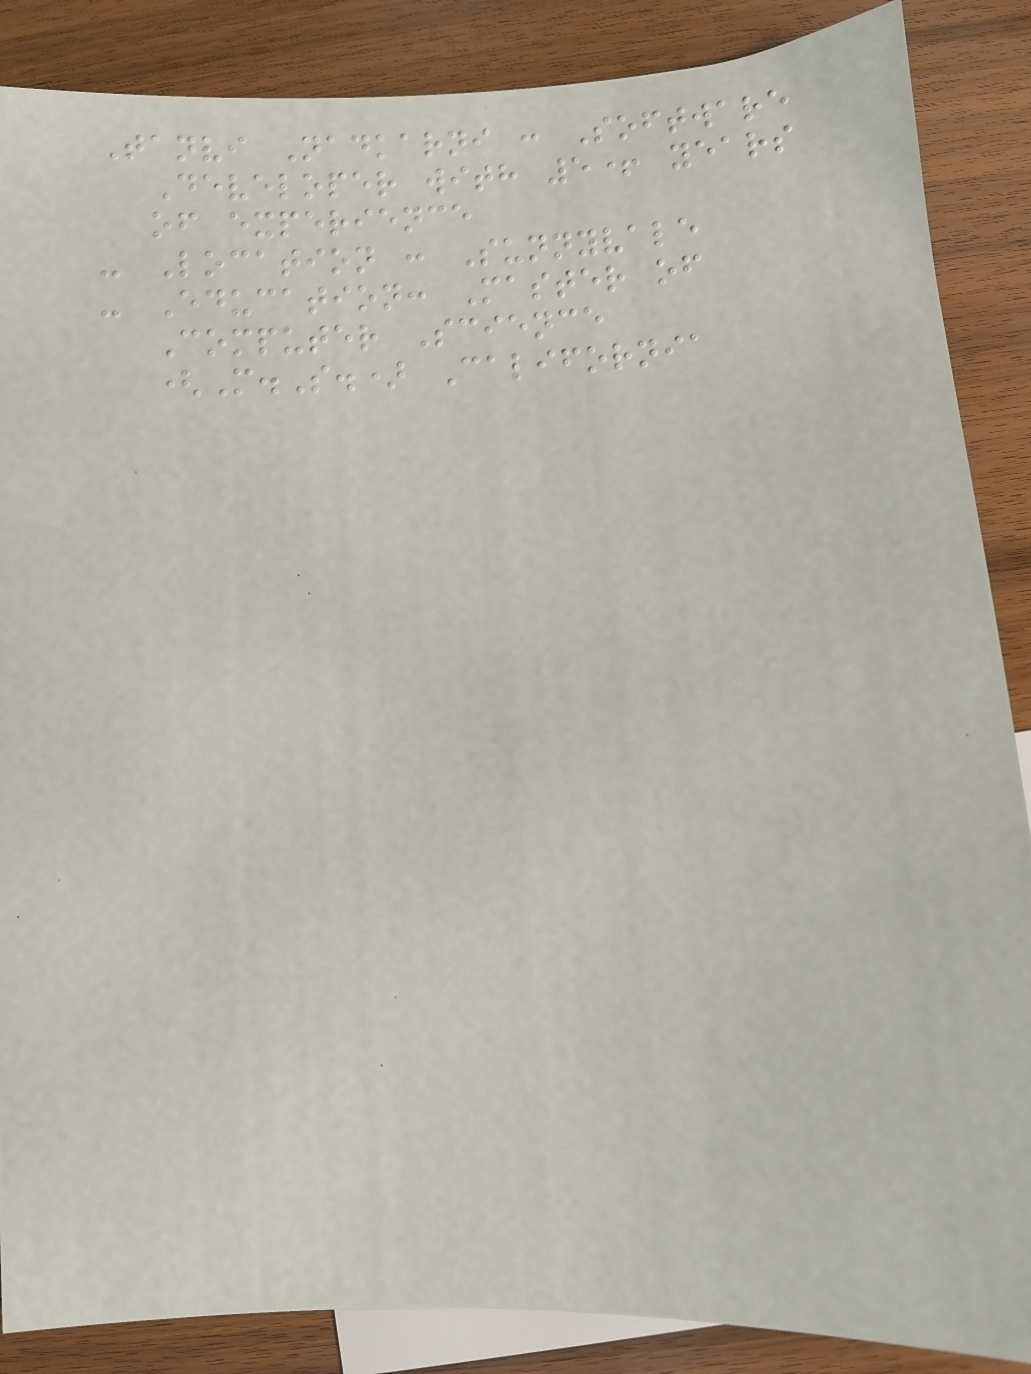Tanvi Nadkarni : Software
Developer with 5+ years
of experience
- Location : Sunnyvale
- Education: Master of
Computer Science
(M.S.) California
